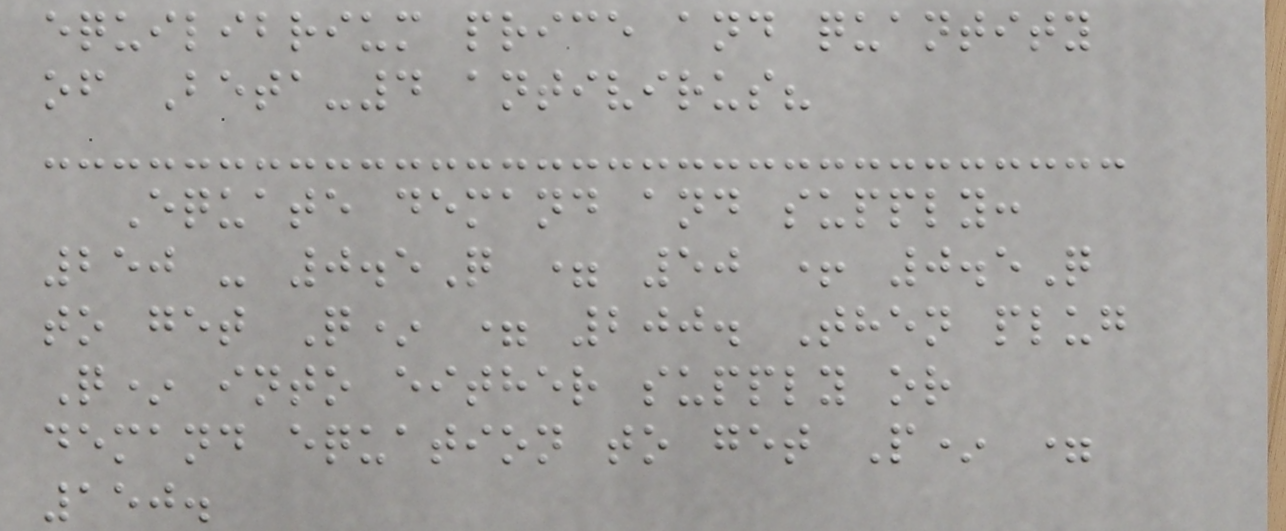equilibrium price and quantity
of Beta-4 antivirus?
Equate demand and supply:
250 - 0.5Q = 50 + 0.5Q
to get Q* = 200. Then plug
Q* into either supply or
demand equation to get P* =
150.
